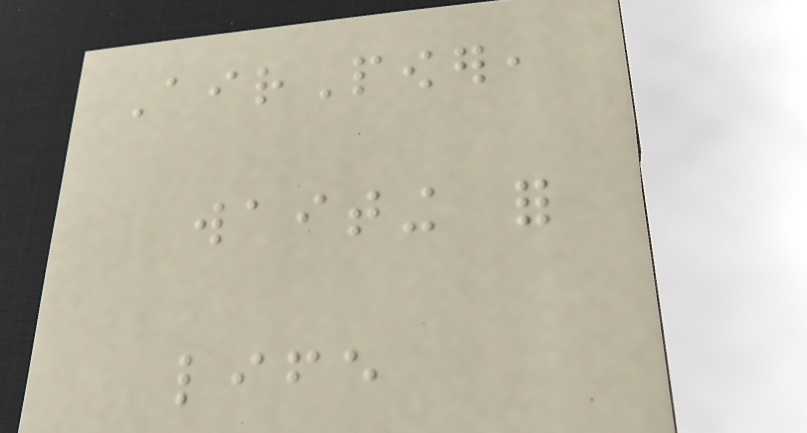AirPower,
waiting for
life
